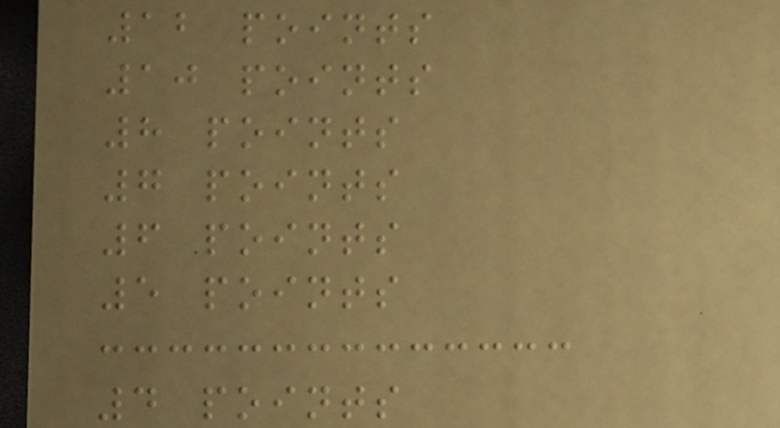12 points
10 points
8 points
7 points
6 points
5 points
4 points
